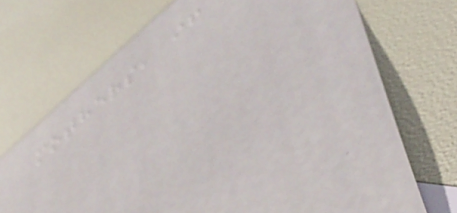mothers, if
